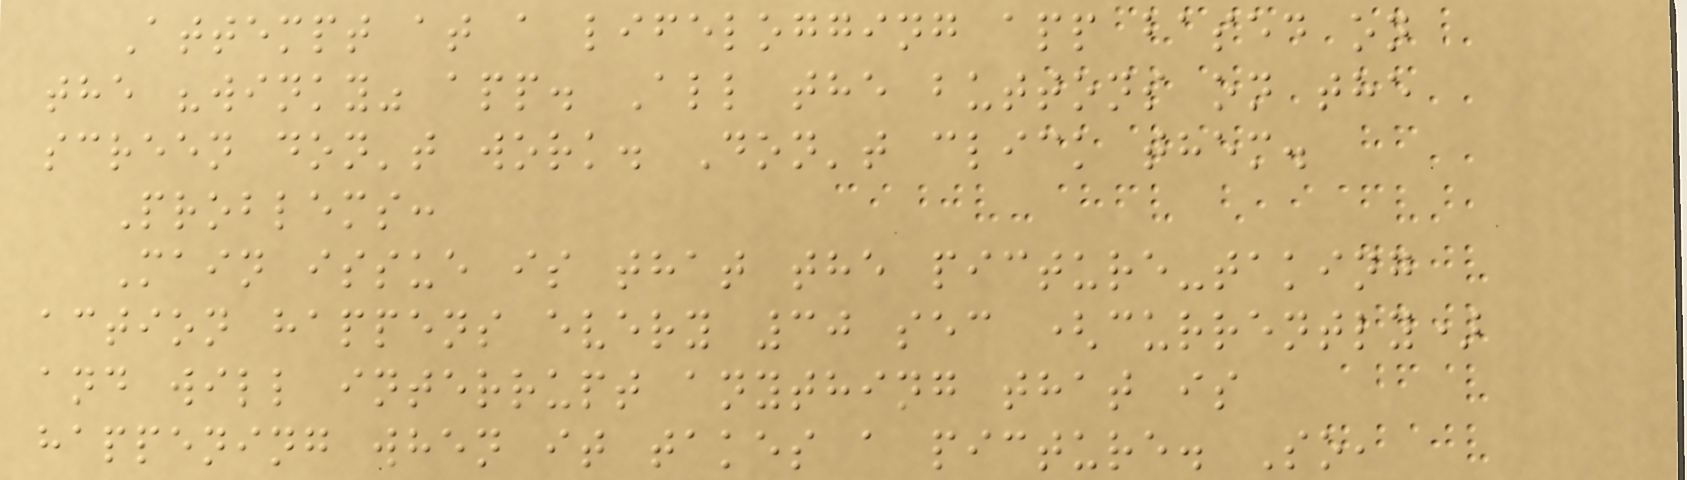Attempt at a lifelogging app based on
the "winky" app. All the buttons on the
screen don't work. Don't click them.
Problems:
Main issue is that the picture-taking
action happens every 30 sec (currently)
and will interrupt anything that is
happening when it takes a picture. So,
